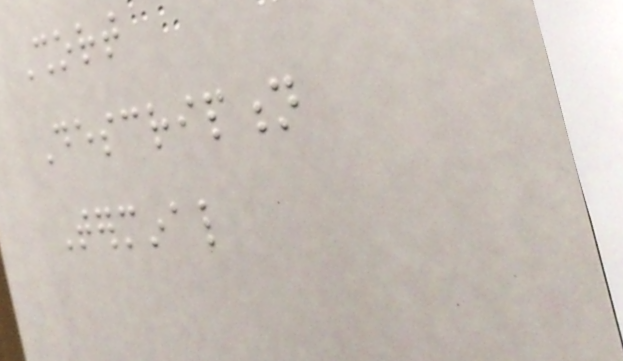Short
Description
Terminal
